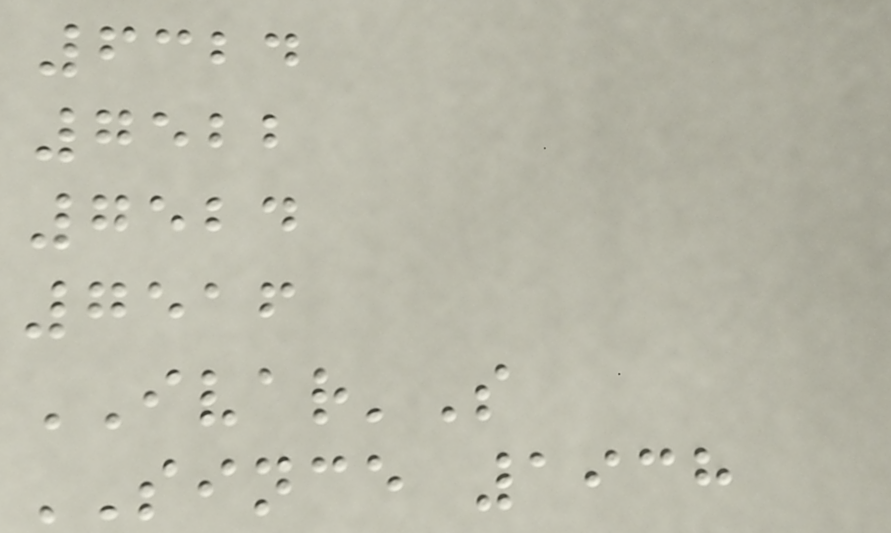6324
7522
7524
7516
IVAR'S
SINCE 1938
